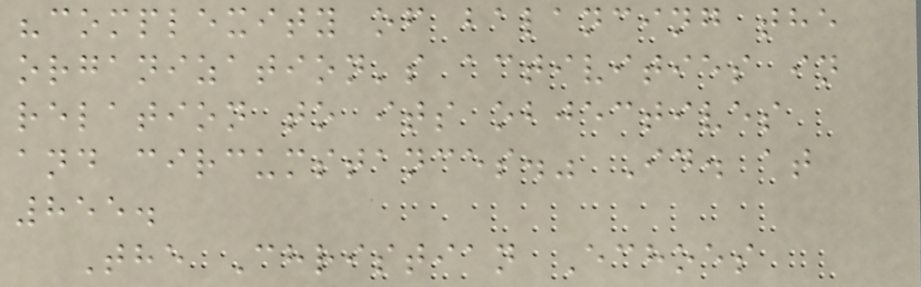"complexity of balancing the
organization's activities in
relation to its objectives
and circumstances." Id. at
855.
The Christian Echoes
